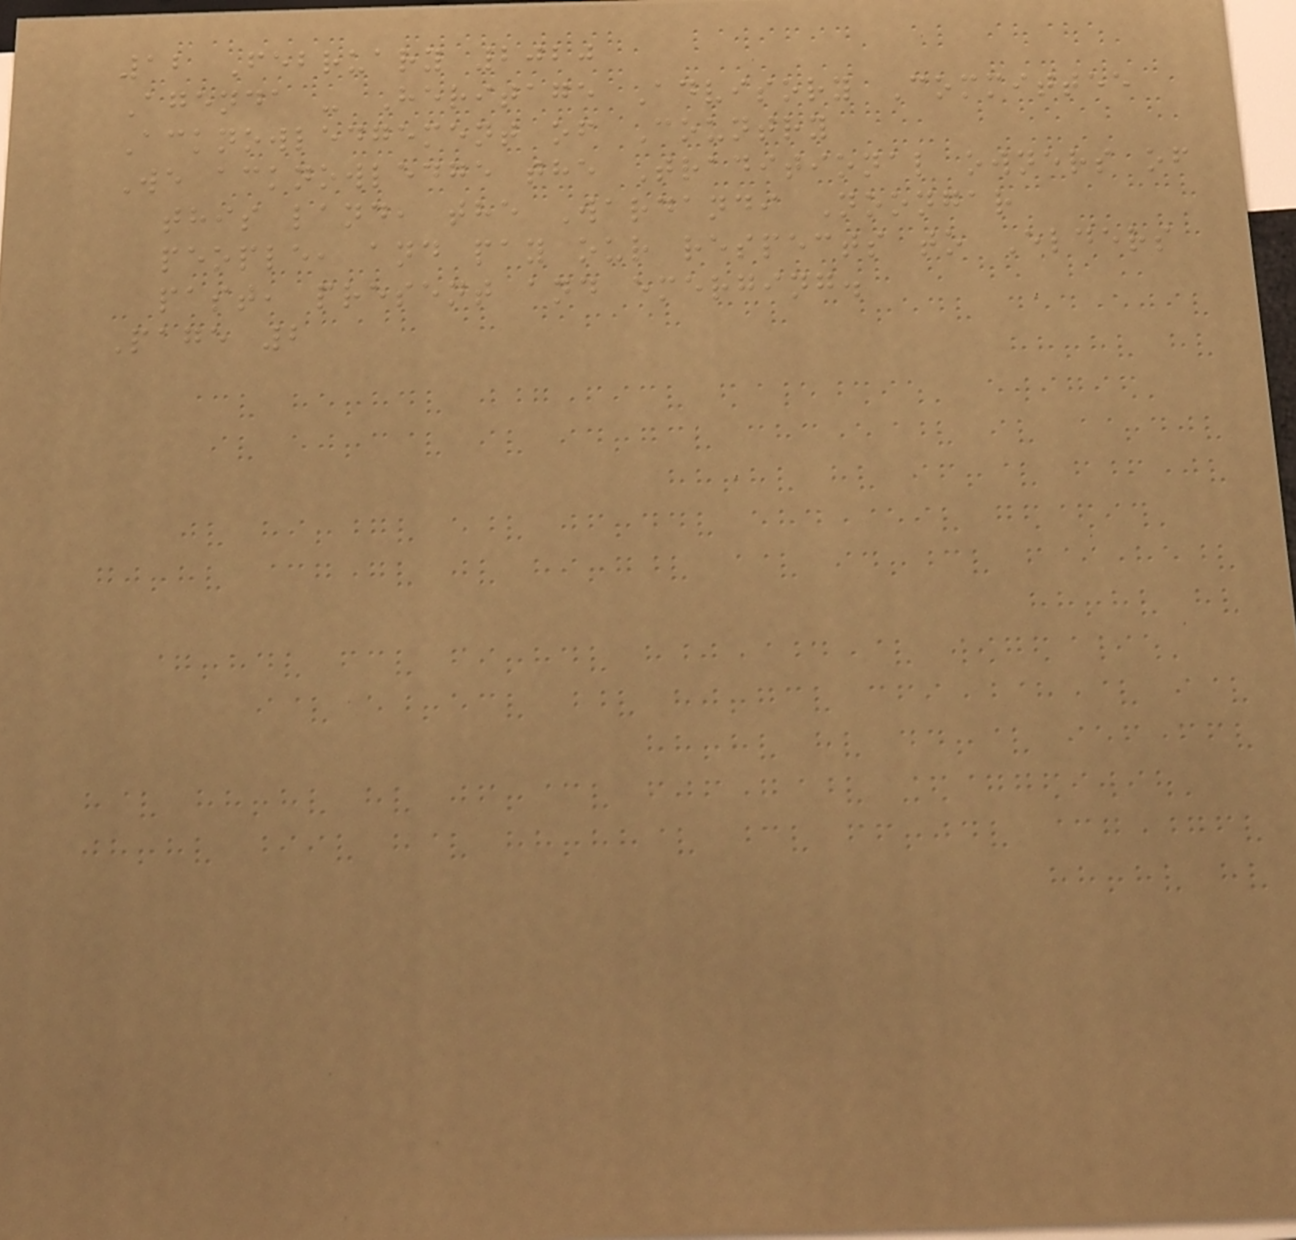12 February 2020
Agenda - Heritage Advisory Committee
Acknowledgement of Country
We acknowledge the Traditional owners of
this land, the Wardandi Noongar
people, and pay our respects to Elders
past, present and emerging.
Page 2
